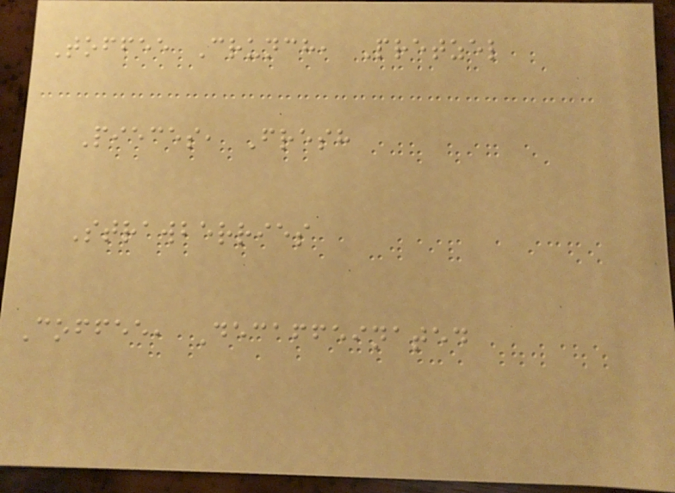Toffee Crunch, Pretzel
Pieces, Fresh
Strawberries
Coffee, Decaffeinated
